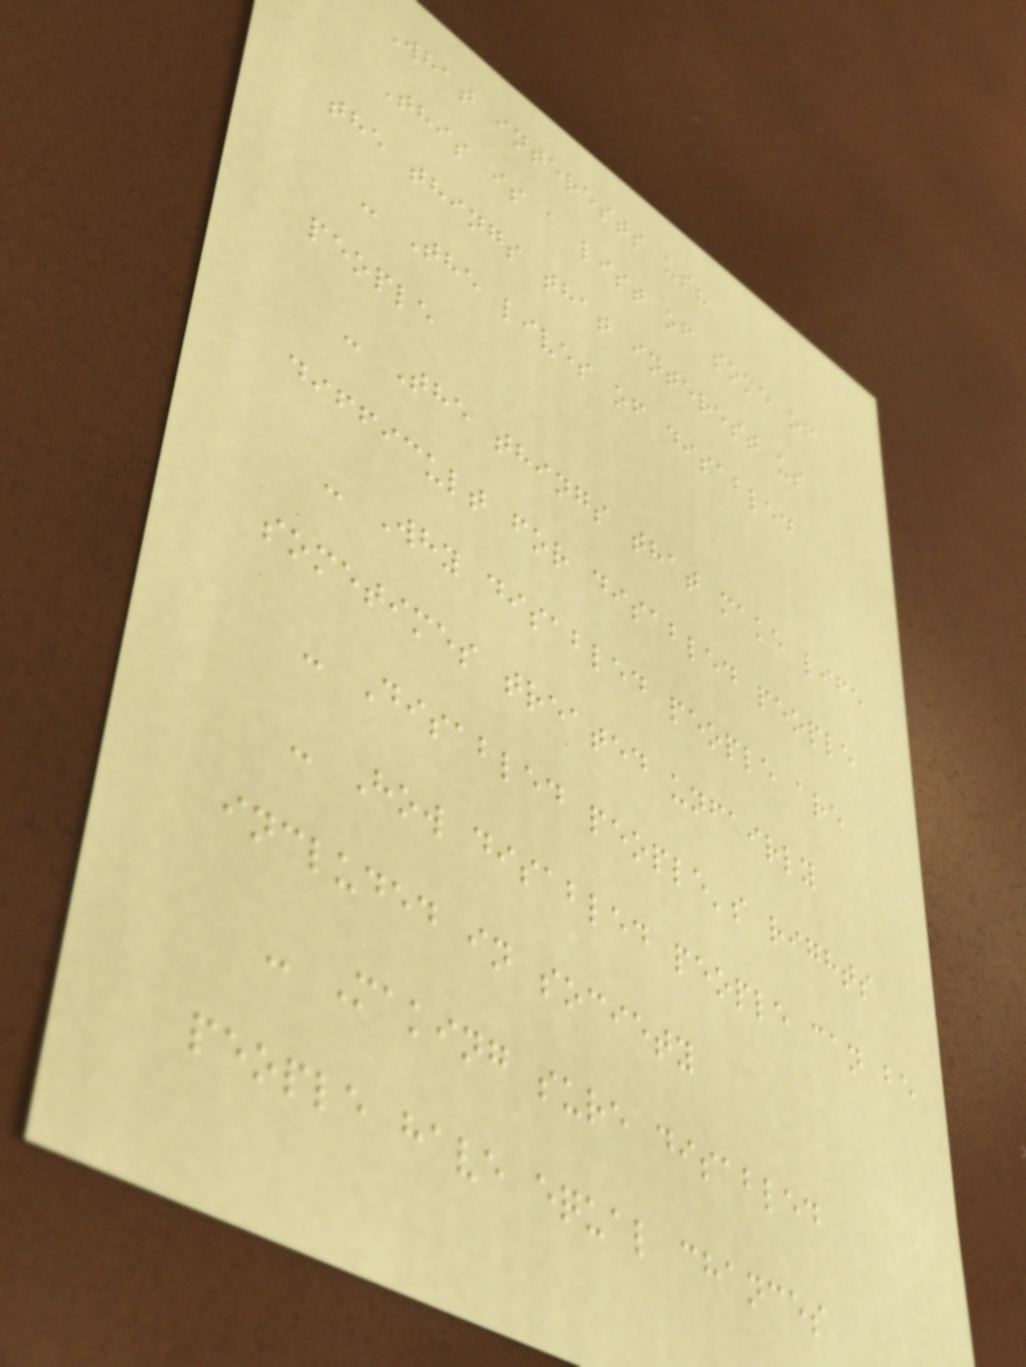What interests us?
This is a list of some of
the things that interest us
- The lives of disabled
people
- The things that make life
difficult for disabled people
- Why disabled people are
sometimes treated unfairly
- Disabled people's rights
- How disabled people can be
included in society
- Making sure disabled
people have equal chances
